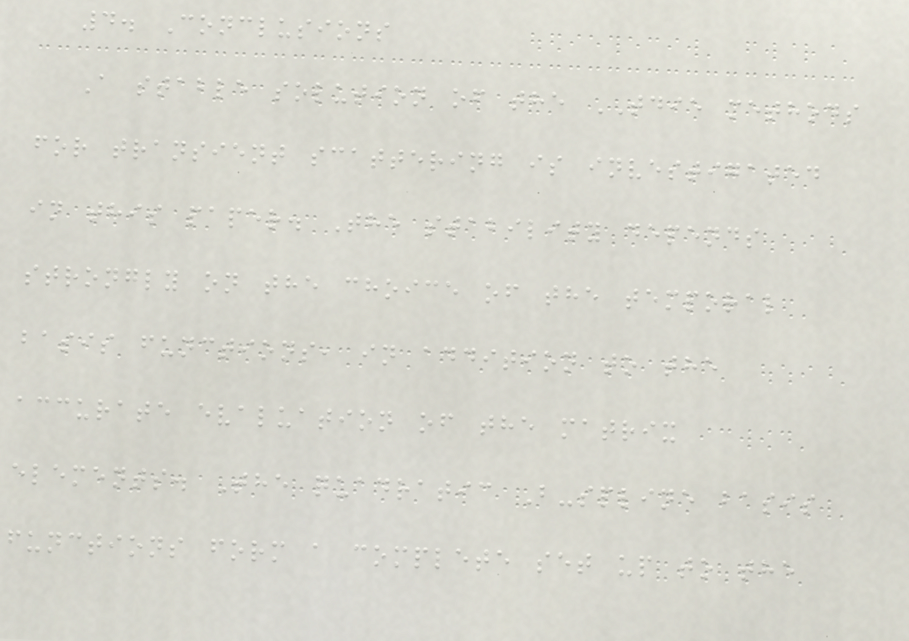4. Conclusions
A stable solution of the TDIE methods
for transient scattering is investigated
in this paper. The stability depends
strongly on the choice of the temporal
basis functions, in addition to the
accurate evaluation of the matrix
elements. The quadratic B-spline basis
functions form a complete set up to the
